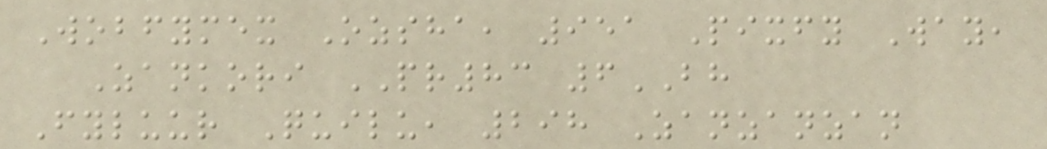Wobfymex Ozsha, 951 Pixfy Way,
Zankori PR83 6BH
Fyluur Quilu, 298 Zanzanzan
